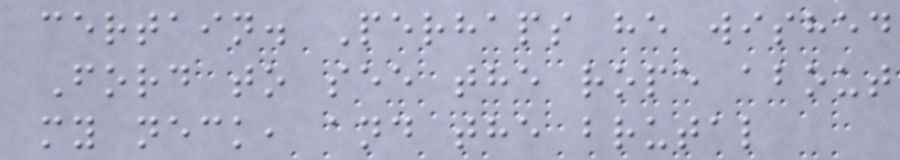certain. Perhaps he wished
Ford to see the rope about
my neck, and the brutal
